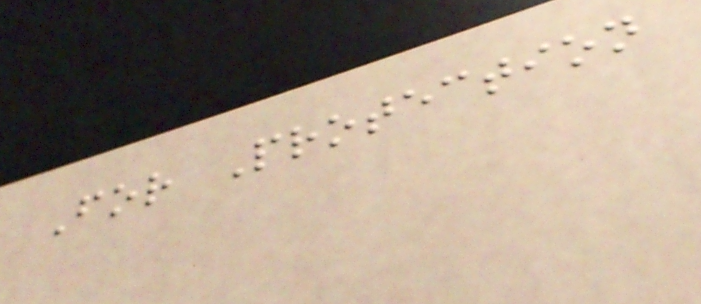For Protection
